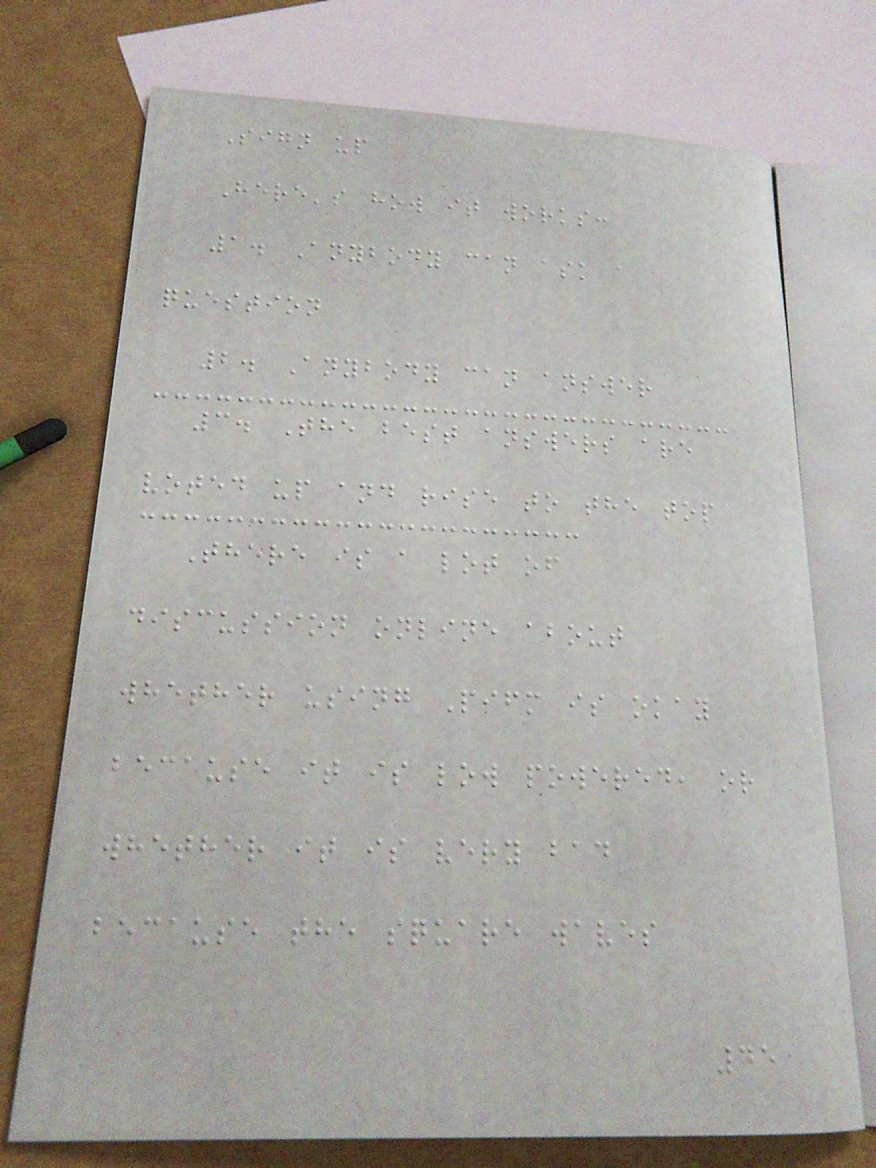Sign up
Here's how it works:
1. Anybody can ask a
question
2. Anybody can answer
3. The best answers are
voted up and rise to the top
There is a lot of
discussion online about
whether using Pifm is okay
because it is low powered, or
whether it is very bad
because the square waves
45
